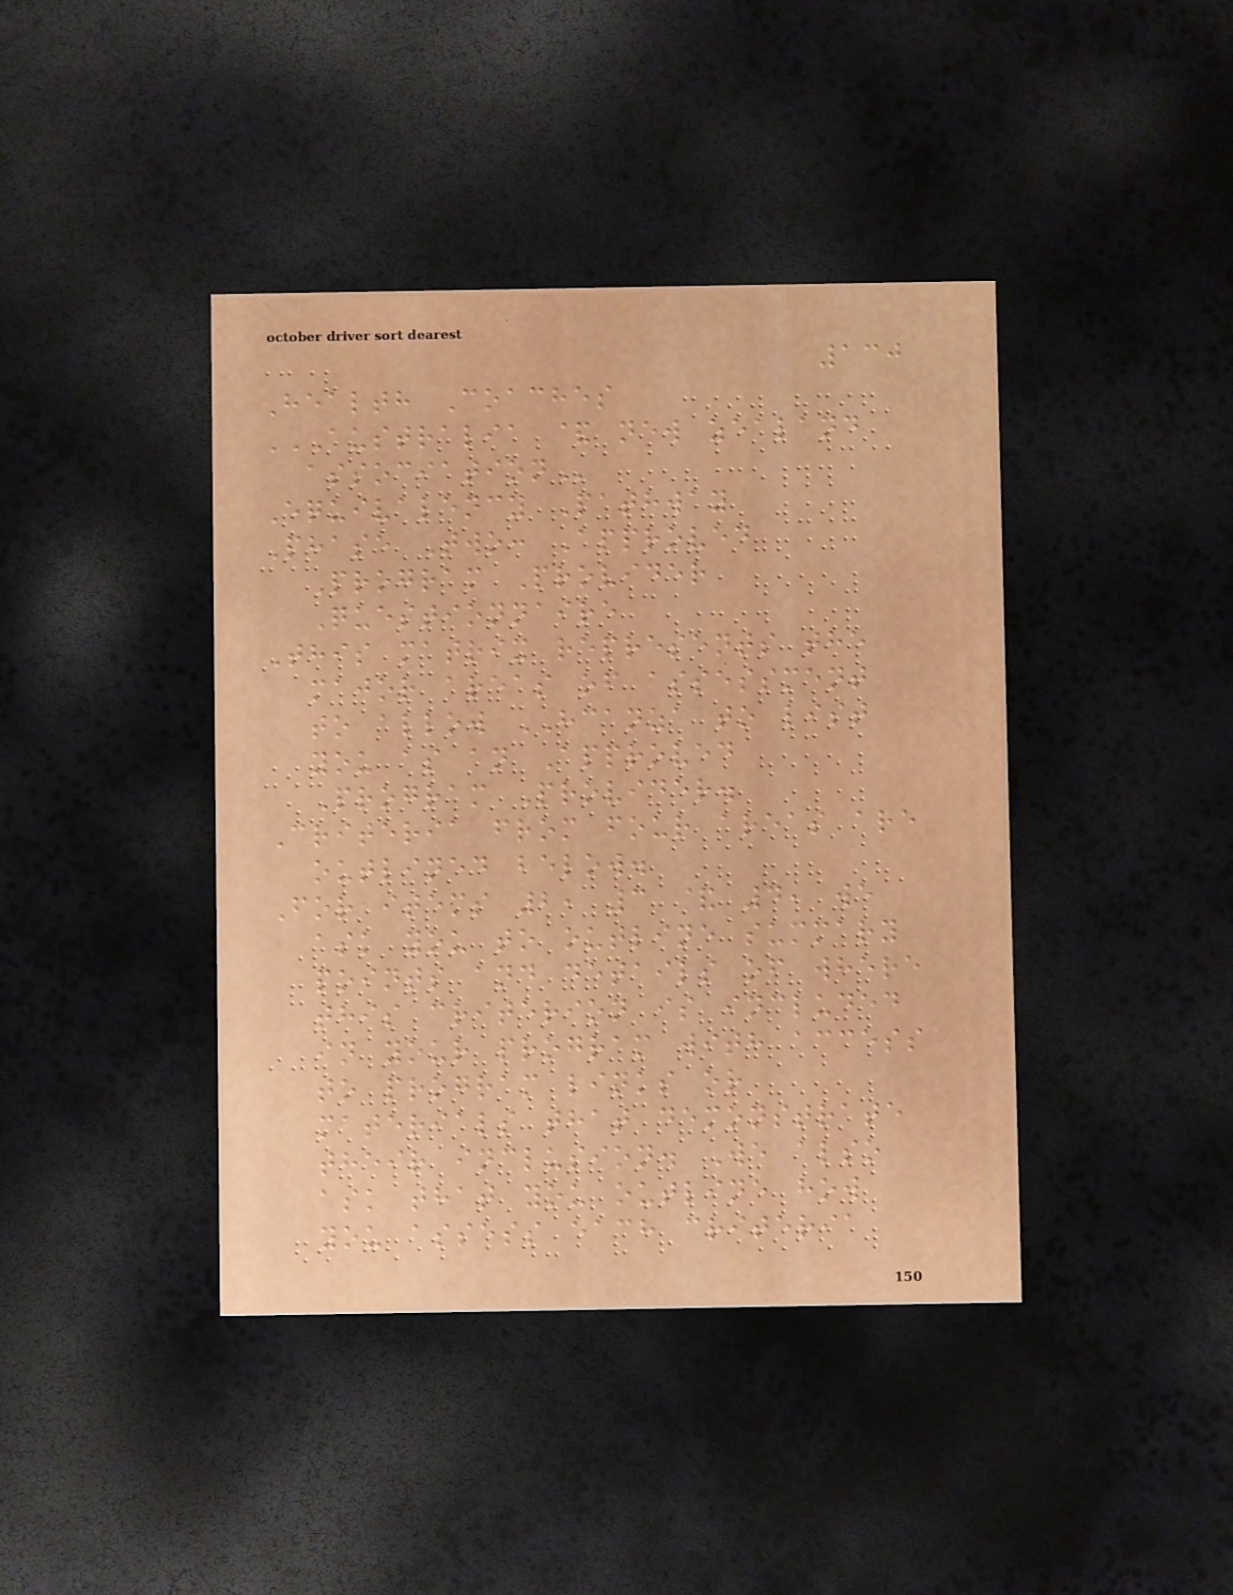130
Health Coaches
AUSTRALIA & NEW ZEALAND
ASSOCIATION
Equivalency Pathway
Phase Two: Approved
Program Provider
Questionnaire
This matrix represents the
major areas of assessment
to allow HCANZA to list
you as an Approved
Program Provider.
Criteria from four areas are
outlined below.
For items 2, 3 & 4, we
ask you to outline summary
points and details of where
this criterion is included
in your program with access
to program links or
materials that demonstrate
their inclusion. We also
ask that you outline how
you assess each criteria
